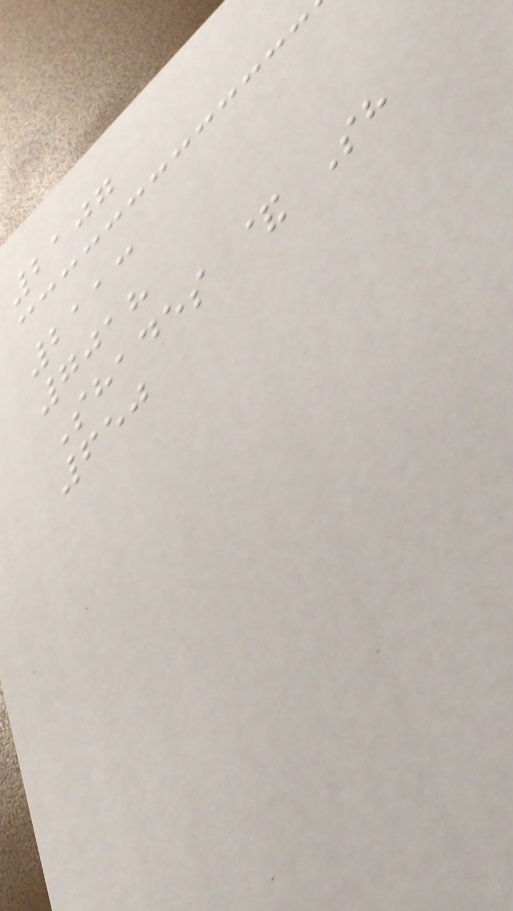2107
2113
7018
Shades & Sh
650
